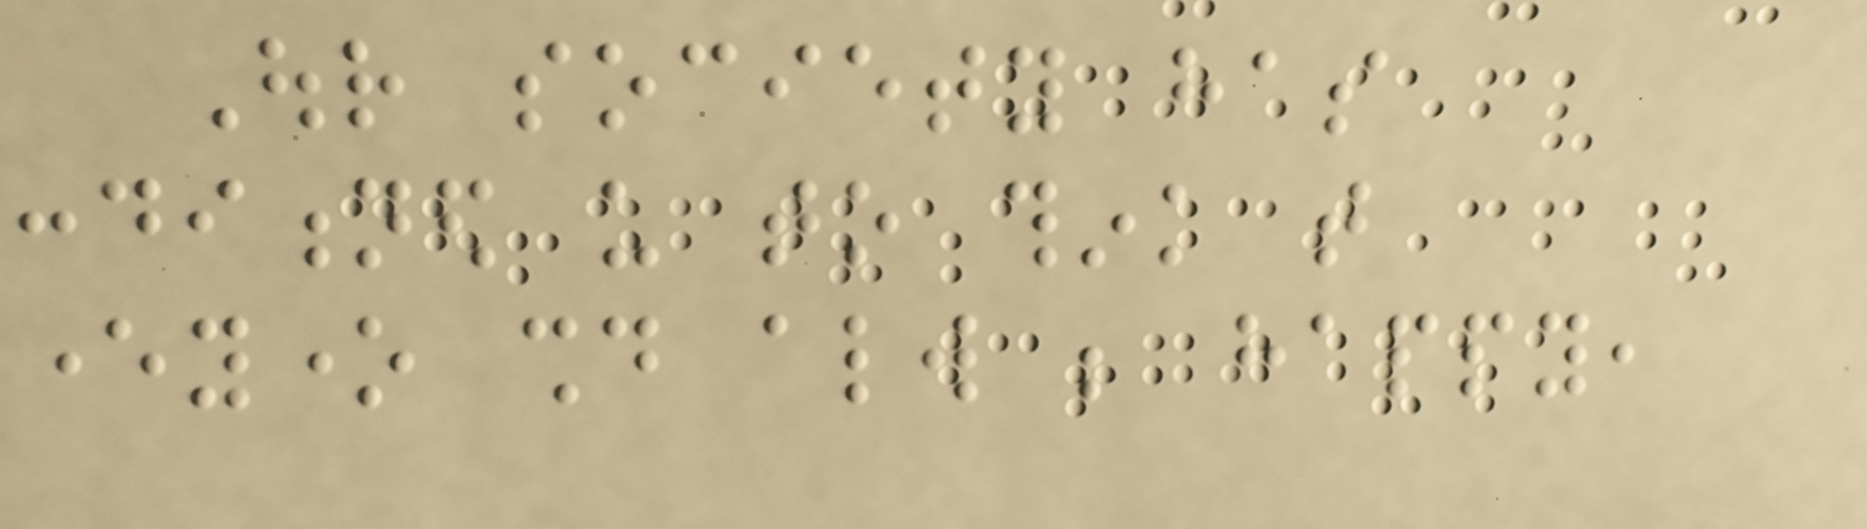Our society has
conditioned us to think that
everyone should always be happy,
